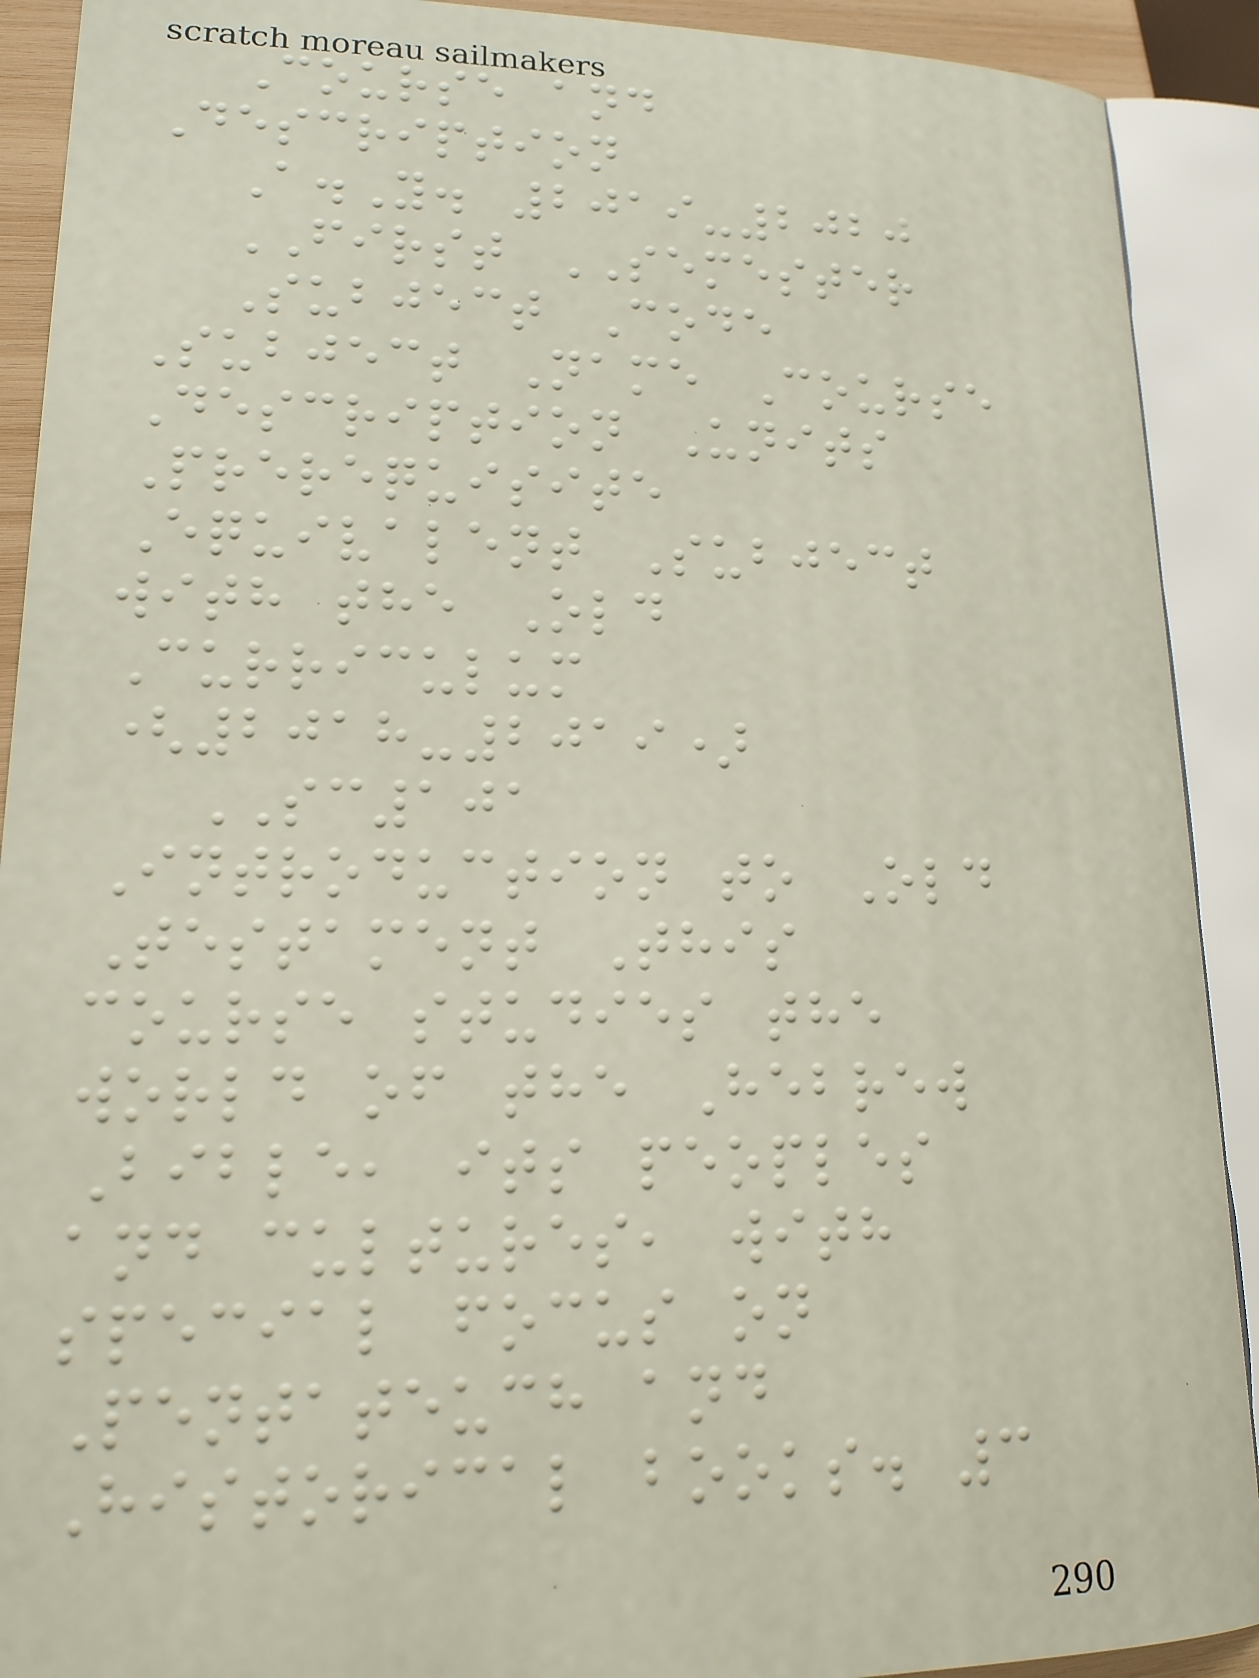Course and
Description
A.Y. 2019-2020
FIRST SEMESTER
Subject Code
Subject Name Course
Description Units
Prerequisite
Equivalent Subject
with the Old
Curriculum
(2018-2019)
SC101
Introduction to Old
Testament This
course studies the
world of the Hebrew
Bible, its peoples
and cultures, with
special focus on
Pentateuch and
Historical books. 3
